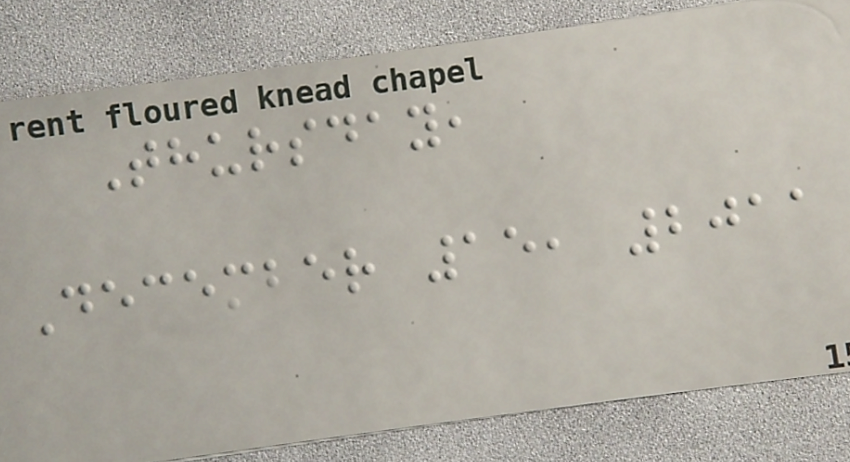Thursday,
December 15, 2011
